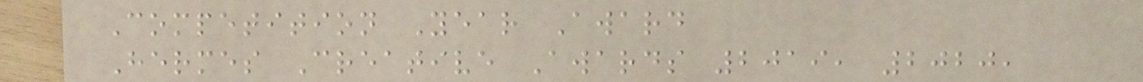Competition Year Award
Hermes Creative Awards 2019, 2020,
